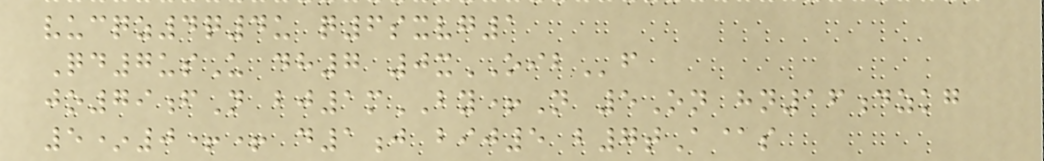vucqz4q4u q6sxvg1
Qd7usU dh7 0xOIBf
jo79fN bj1mBY+N 5On hn16dzkg
5*0++ d1j bij5 b7tA@s
